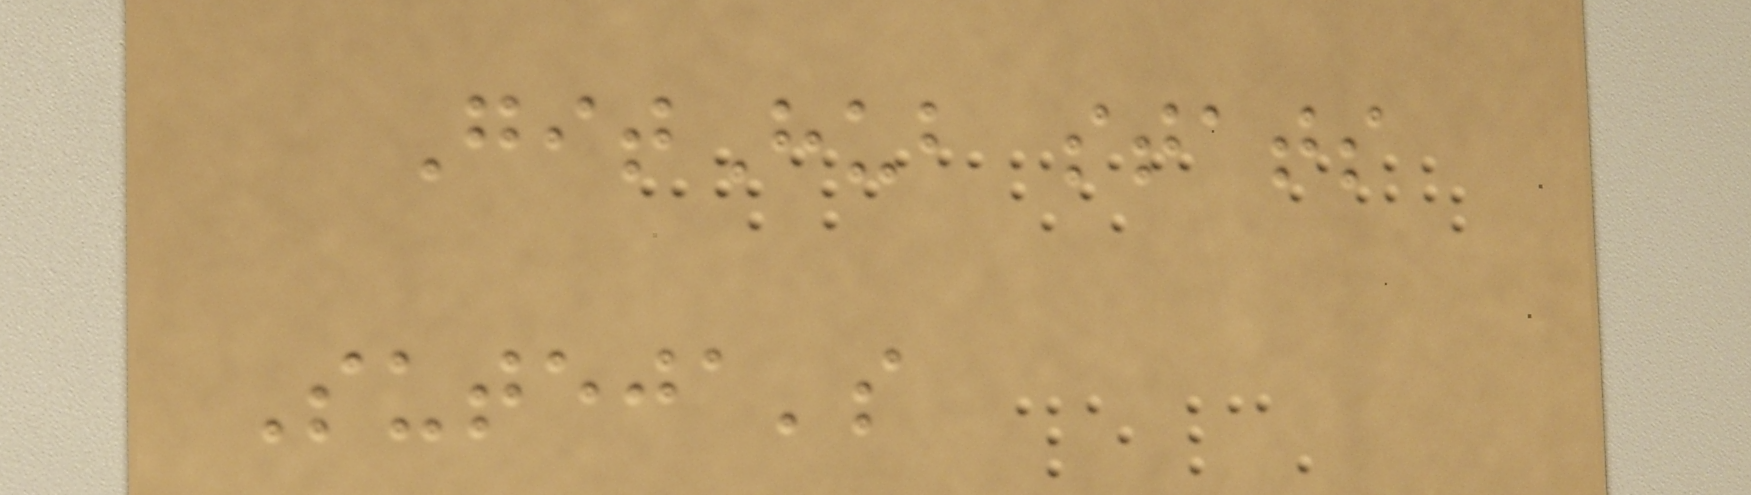GitHub stats
Suteja's
